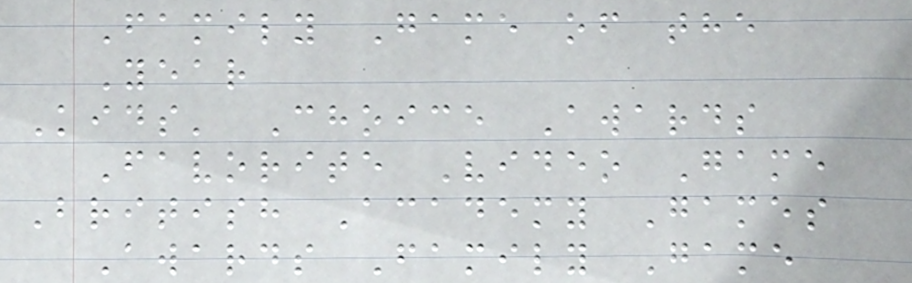Family Game of the
Year
Kids' Choice Awards
Favorite Video Game
British Academy Games
Awards Family Game
